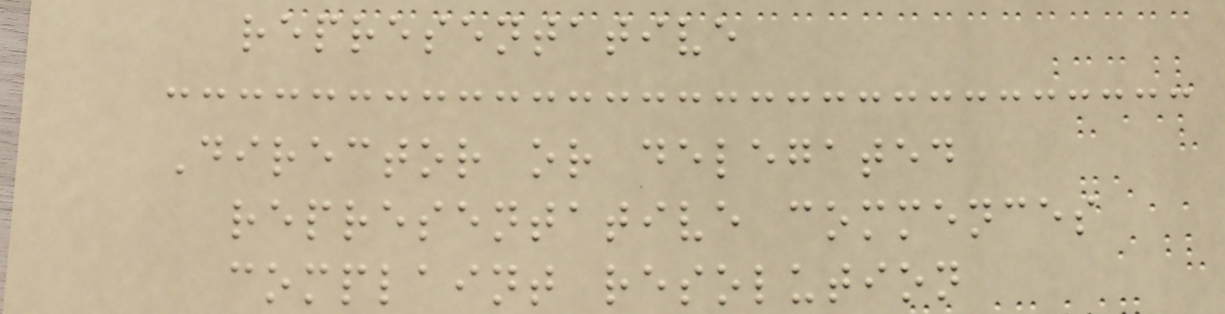representative
Director or delegated
representative commences
complaint resolution
